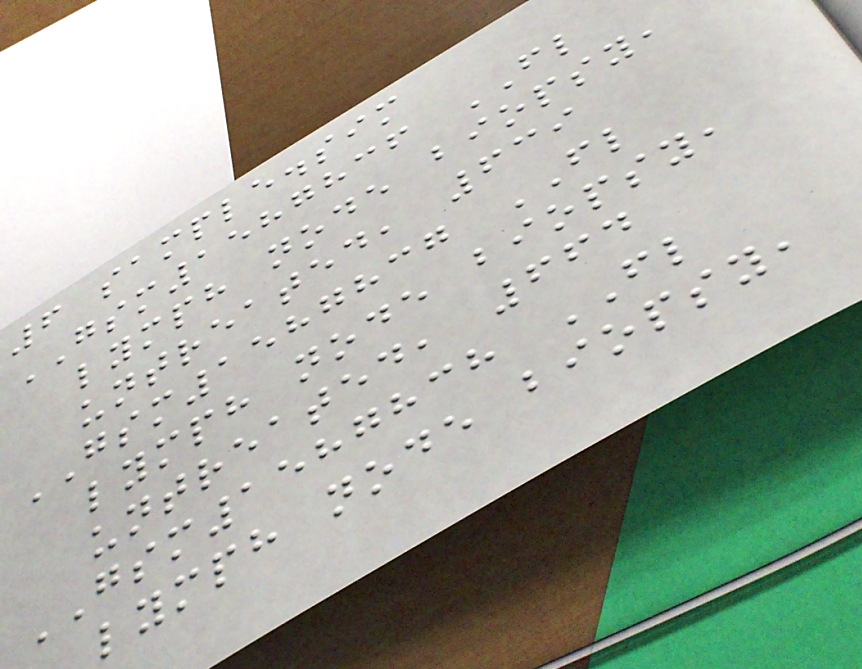6 sample.sim
GSM1587836 FL
lymph node biopsy,
untreated, 639
GSM1587837 FL
lymph node biopsy,
untreated, 664
GSM1587838 FL
lymph node biopsy,
